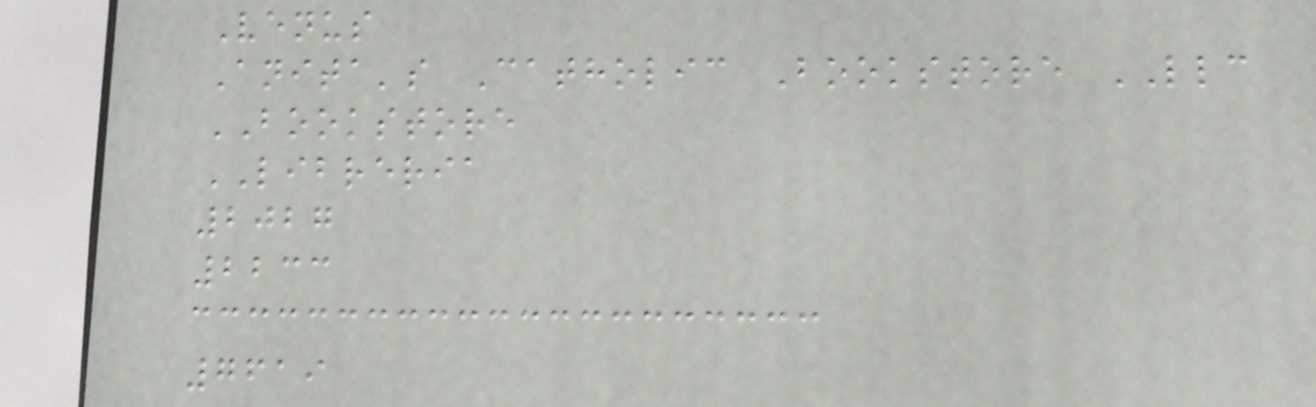Venus
Anita's Catholic Bookstore LLC
BOOKSTORE
LIBRERIA
2027
2233
7619
